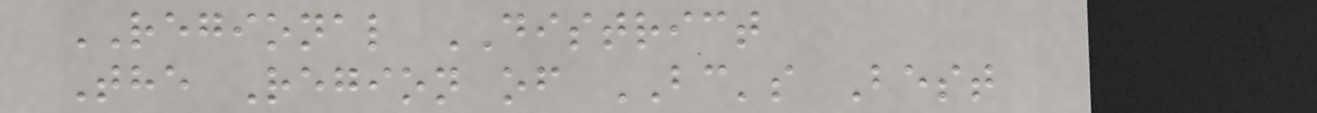REGIONAL DISTRICT
The Region of BC's Best
